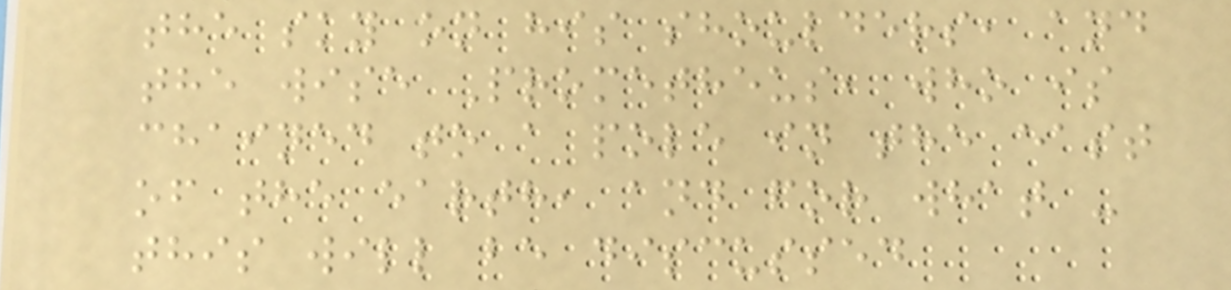the sky on his shoulders, and
the wise Prometheus, who is
chained to a pole in the east
of the earth, and for what -
this will be discussed
